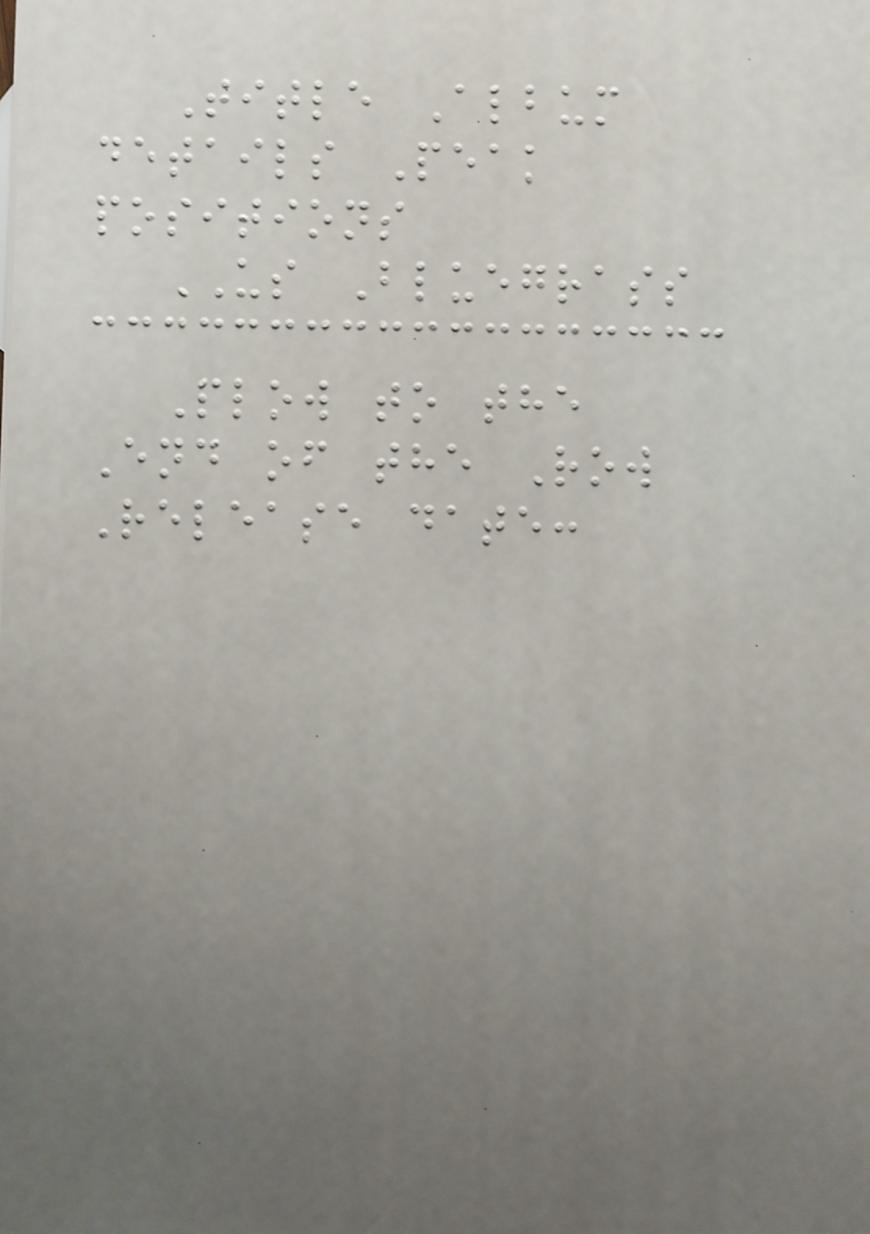Title Album
details Peak
positions
US Bluegrass
Plow to the
End of the Row
Release date:
